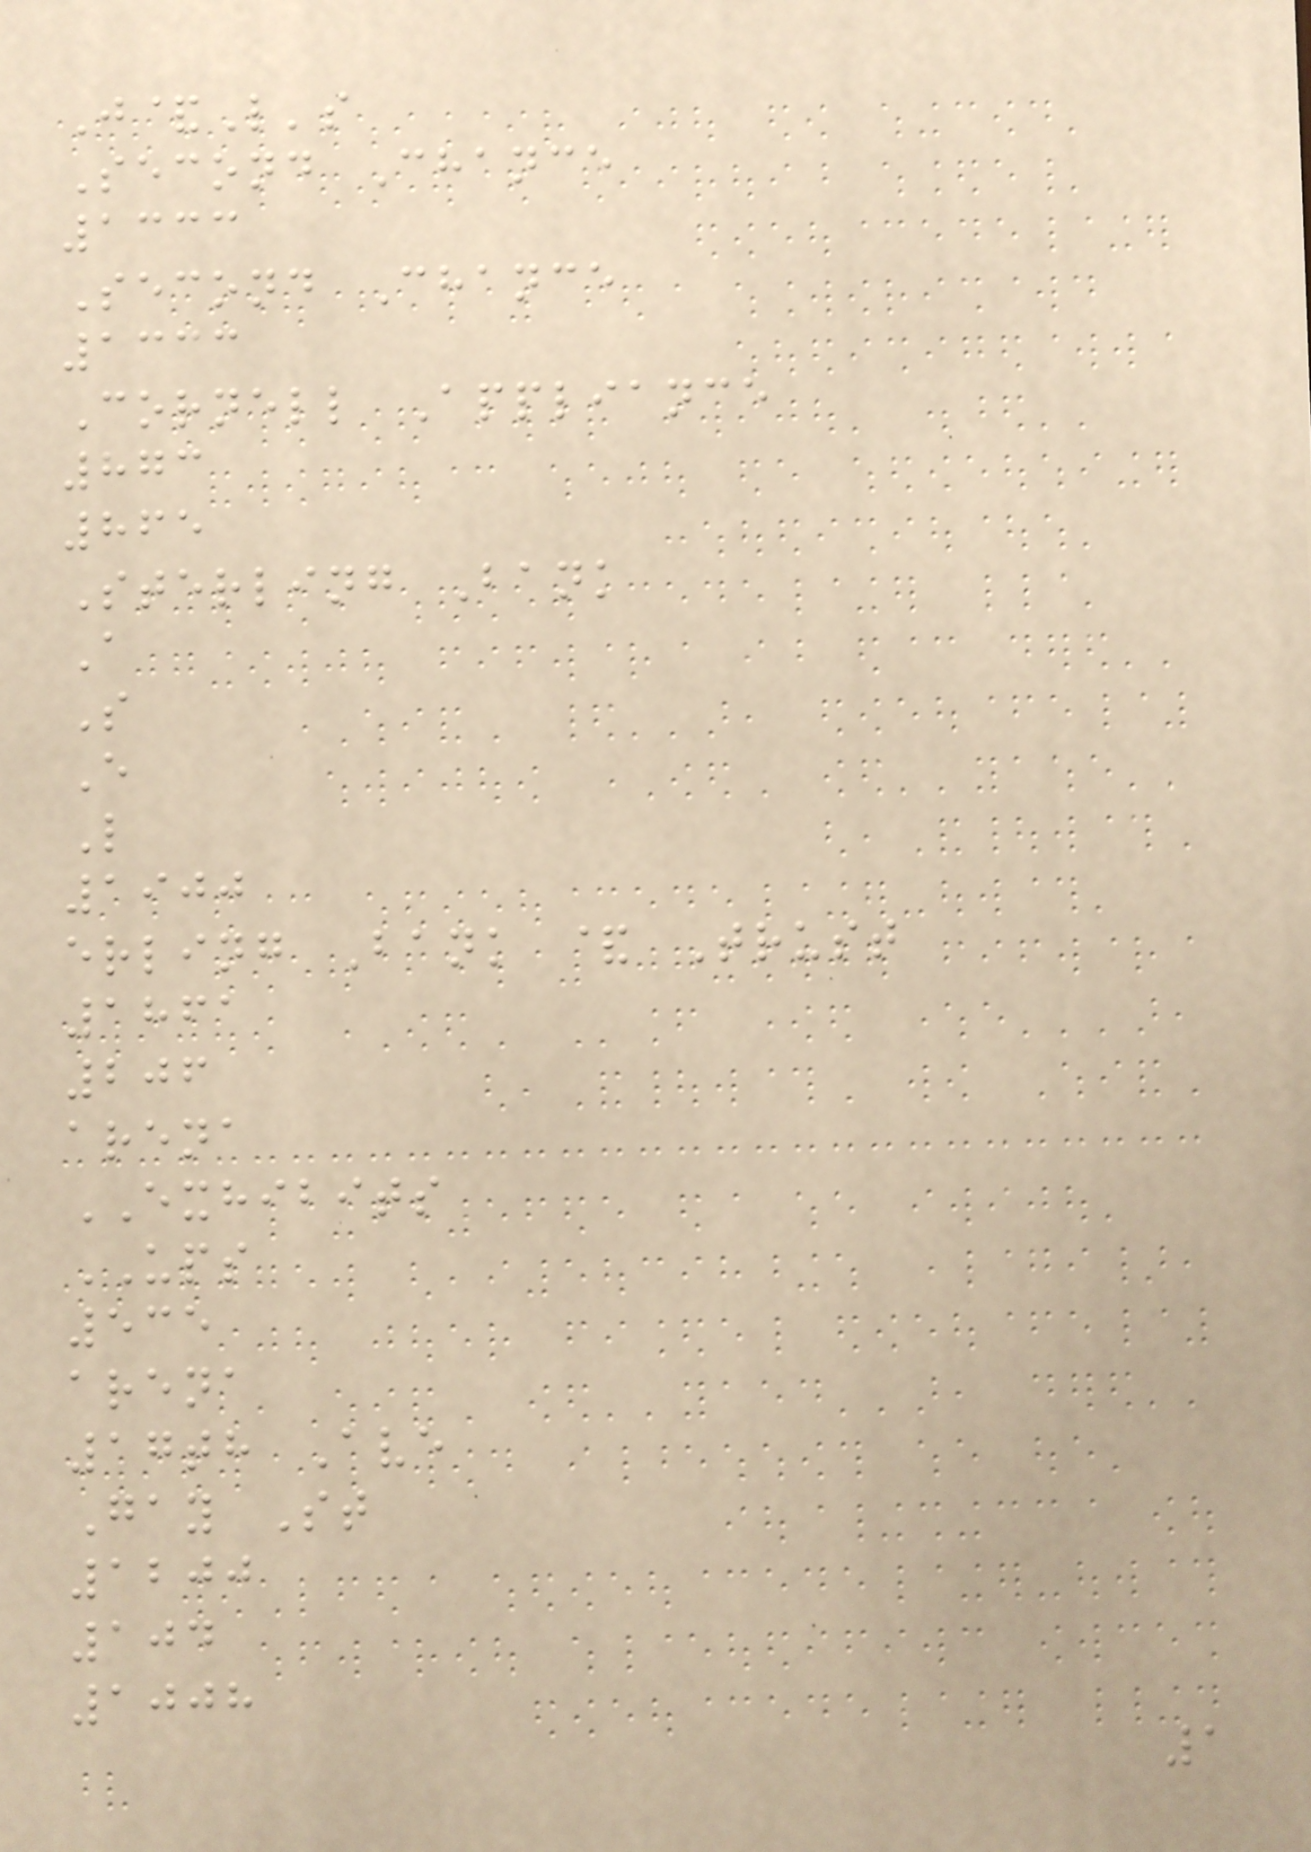J&L's
Second Chance
1333
Second Chance
1333
Cornell Appliance
873
865
Sterling Bank
A
S
E
L
1900
erling Bank & Trust
1861
206
arena
EXHIBITS
UPS
535
arena
17th Ave
Gay St
1200
104
1008
1
